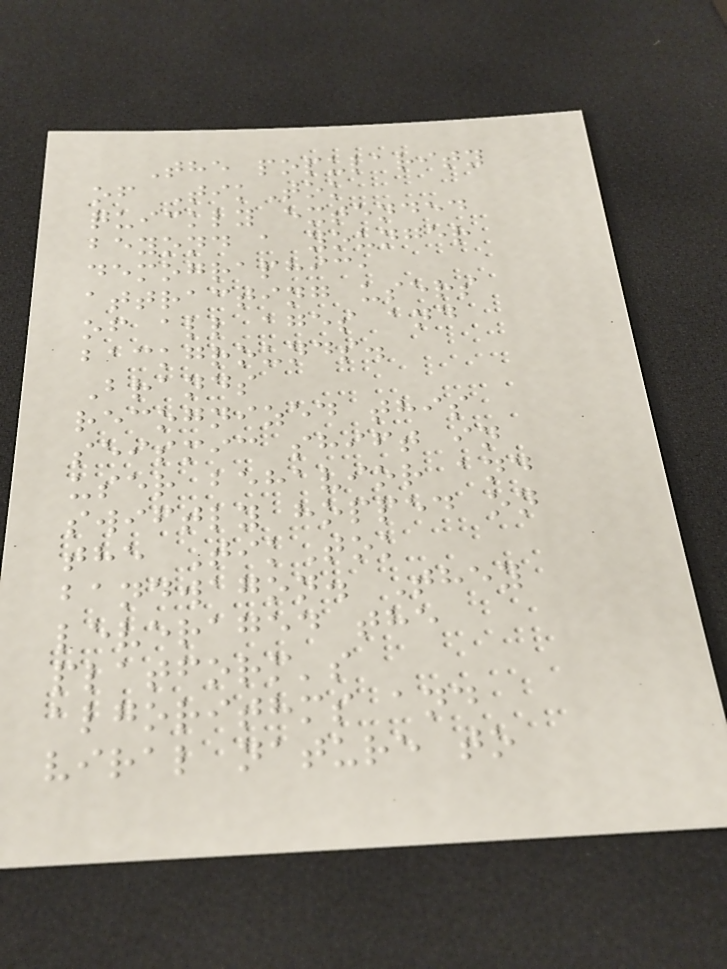The popularity
of TikTok
quickly extended
beyond a younger
demographic,
attracting users
of all ages and
backgrounds.
Brands
recognized this
seismic shift in
user behavior and
swiftly hopped on
the TikTok
bandwagon. They
leveraged the
platform's
algorithms and
viral nature to
